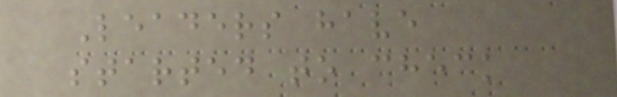Leaders have
started to check
